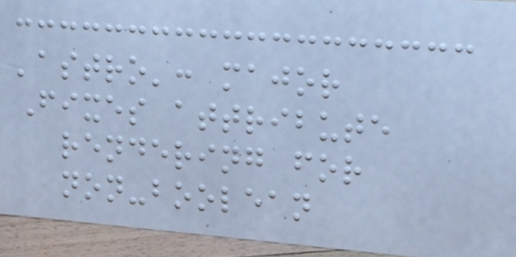'astro': major
Fixes attribute
rendering for
non-boolean
